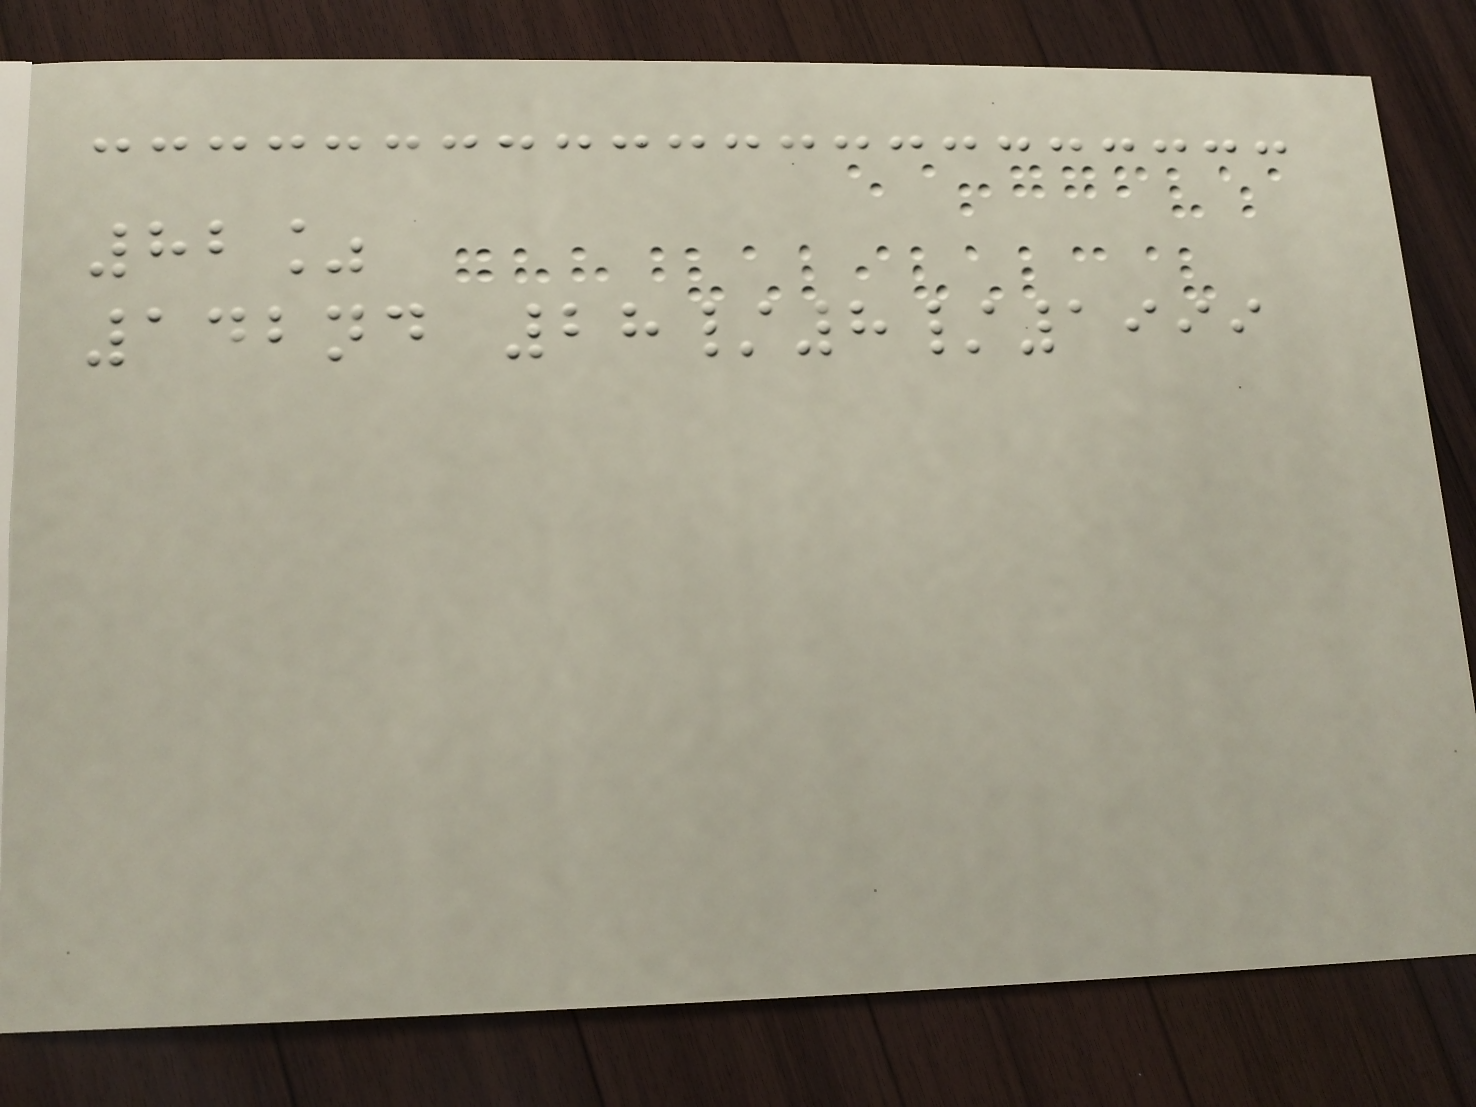82%
142nd 28/8/1999
